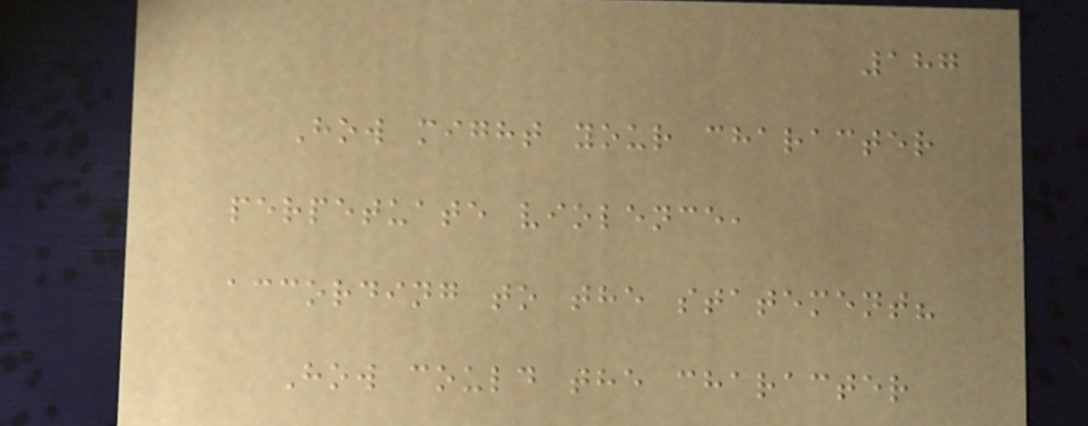187
How might your character
perpetuate violence,
according to the statement?
How could the character
